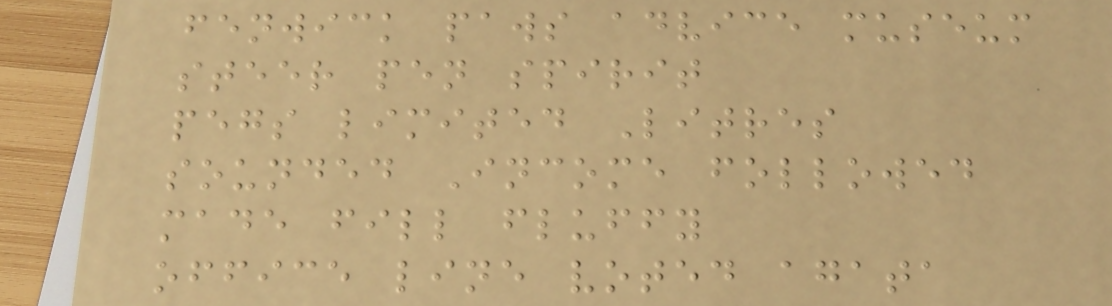fenwick paws advice museum
steer pen spirit
pegs limited Litres
sounded Income followed
made fill fluffy
office line voted agata
